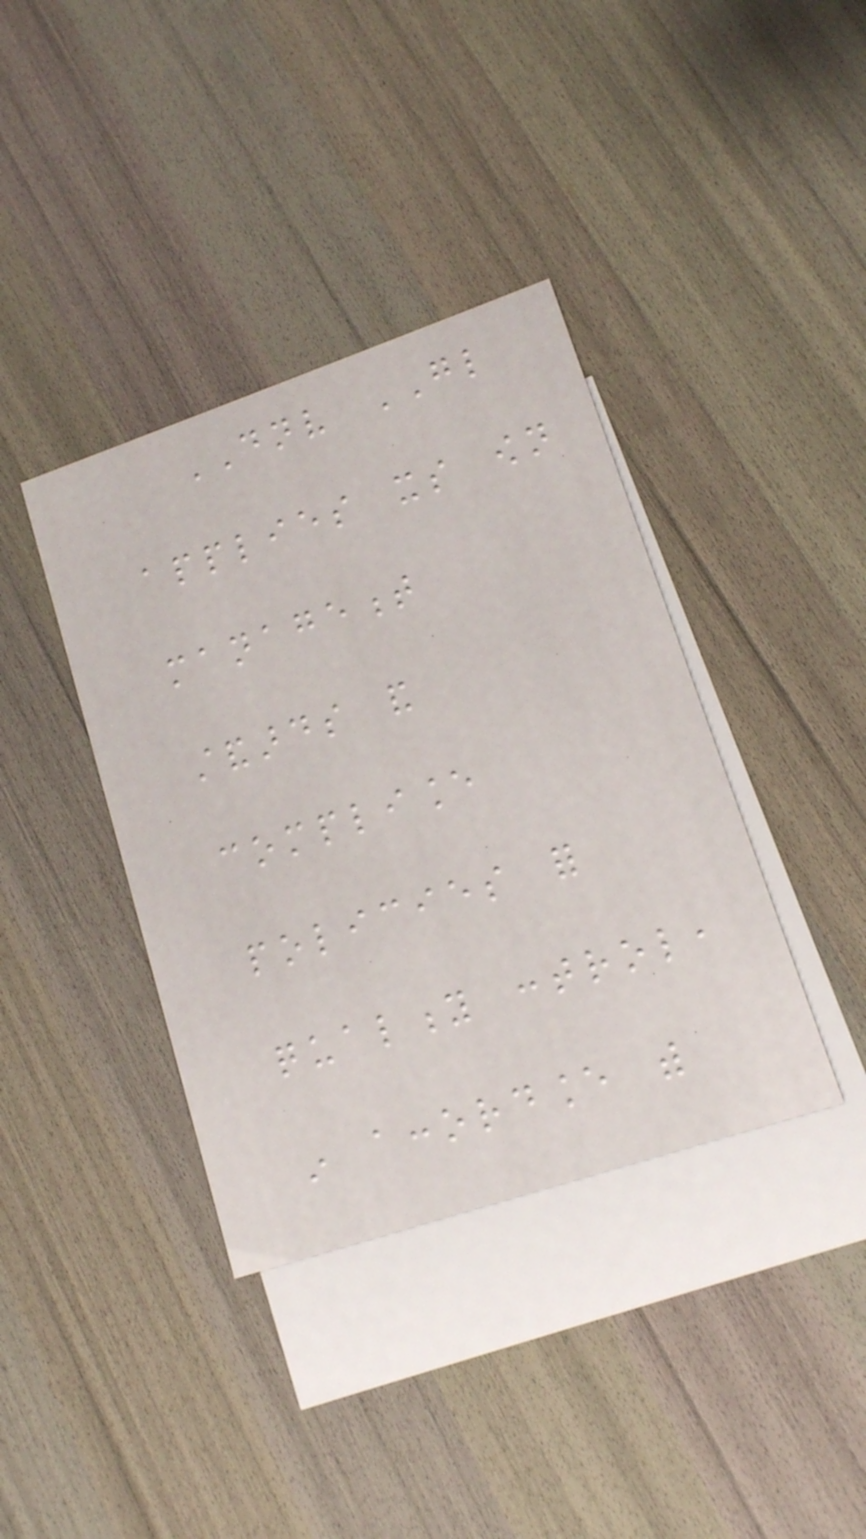DNV GL
applies its own
management
standards and
compliance
policies for
quality control,
in accordance with
